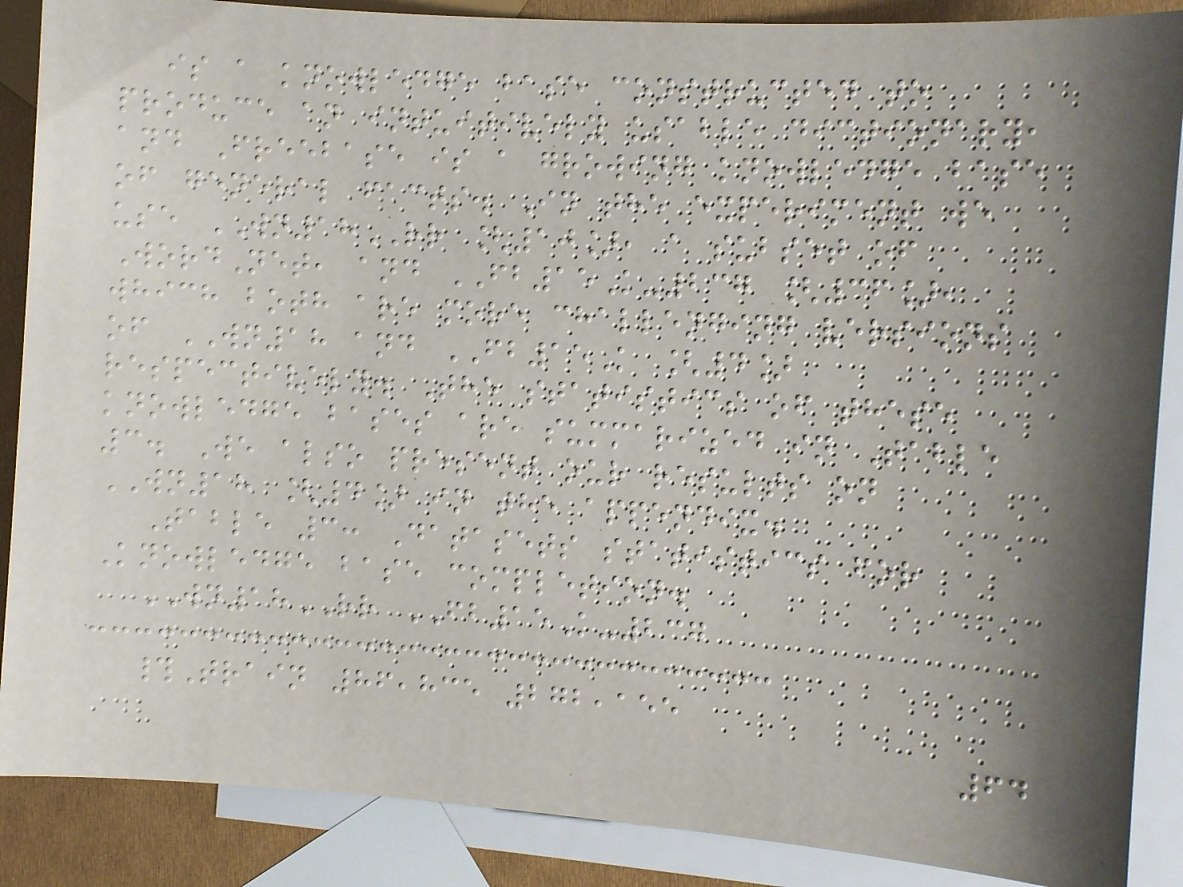is a knowledge base constructed to
produce an intuitively usable dictionary,
and Freebase is a growing knowledge base
of general facts. In the experiment we
use WN18RR [10], a subset of
WordNet, and FB15K-237 [36],
which both are more challenging versions
of WN18 and FB15K [4]
respectively. The statistics of these
knowledge bases are summarized in Table
3. We also present our results on
WN18 [4] in the appendix.
Table 3: Datasets statistics for
Knowledge base completion.
WN18RR FB15K-237
#Train 86,835 272,155
64
